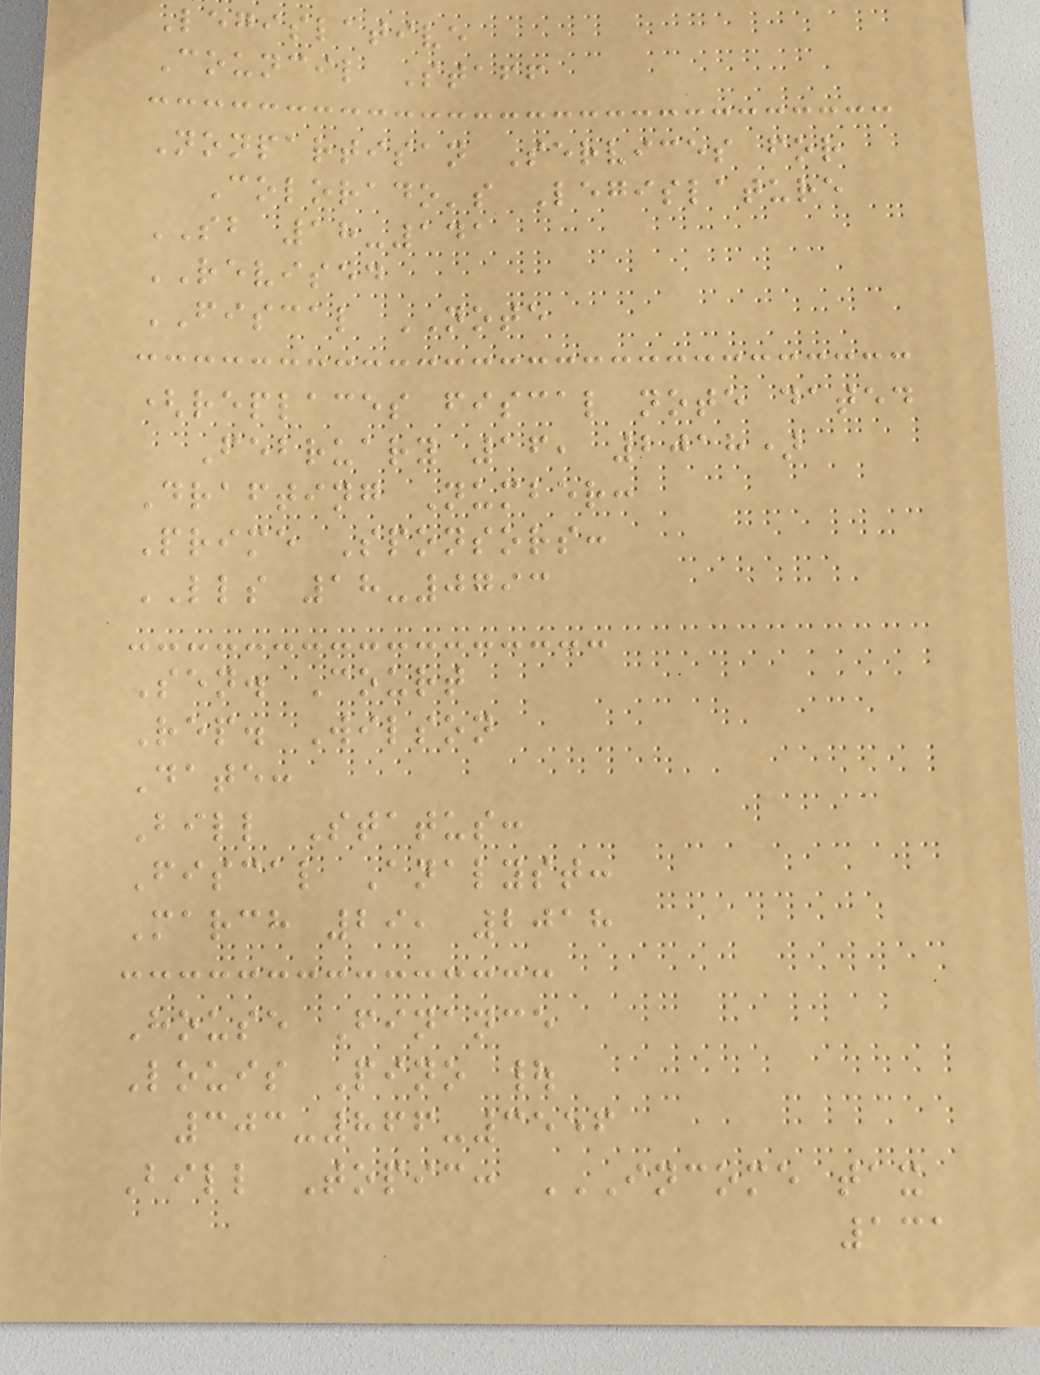Legislative
Council Staff
Nonpartisan Services for
Colorado's Legislature
SB 18-141
REVISED
FISCAL NOTE
(replaces fiscal note dated
February 16, 2018)
Drafting Number:
Prime Sponsors:
LLS 18-0793
Sen. Court
Rep. Wilson
Date:
Bill Status:
Fiscal Analyst:
March 29, 2018
House Finance
Louis Pino |
303-866-3556
Bill Topic: INCOME TAX
131
